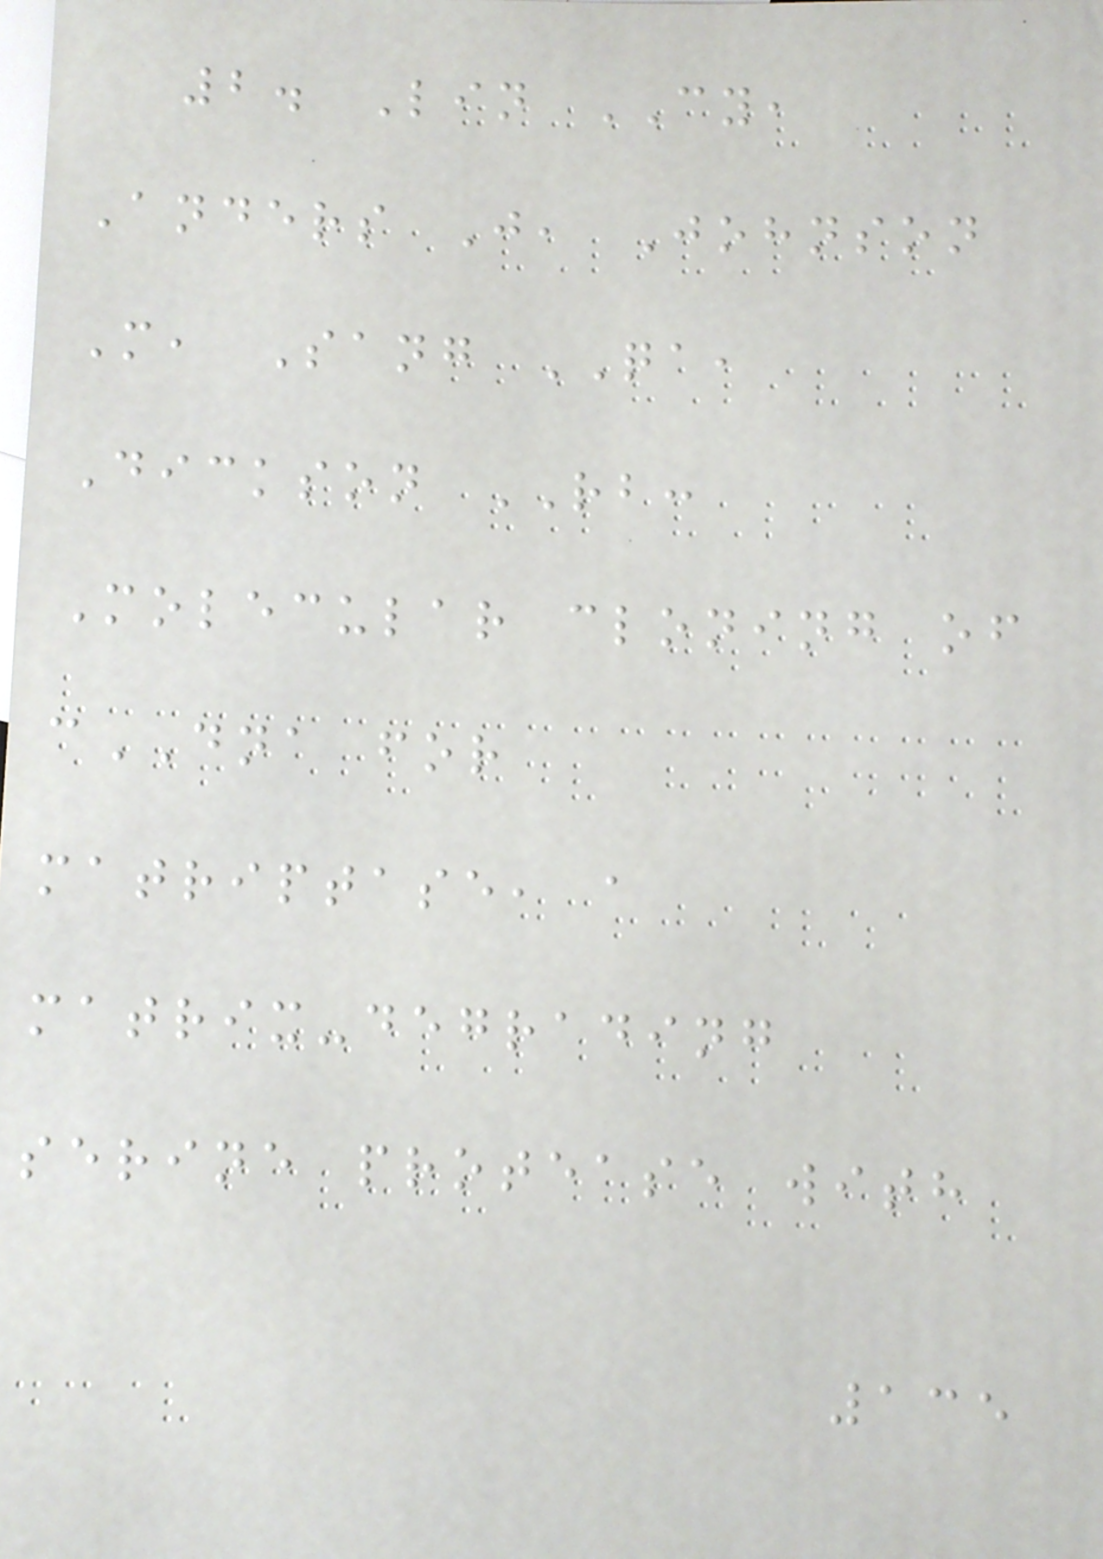2. Lin CY,
Anders J, Johnson
M, Sang QA,
Dickson RB:
Molecular cloning of
cDNA for
matriptase, a
matrix-degrading
serine protease with
135
